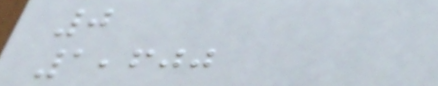0
1,600
